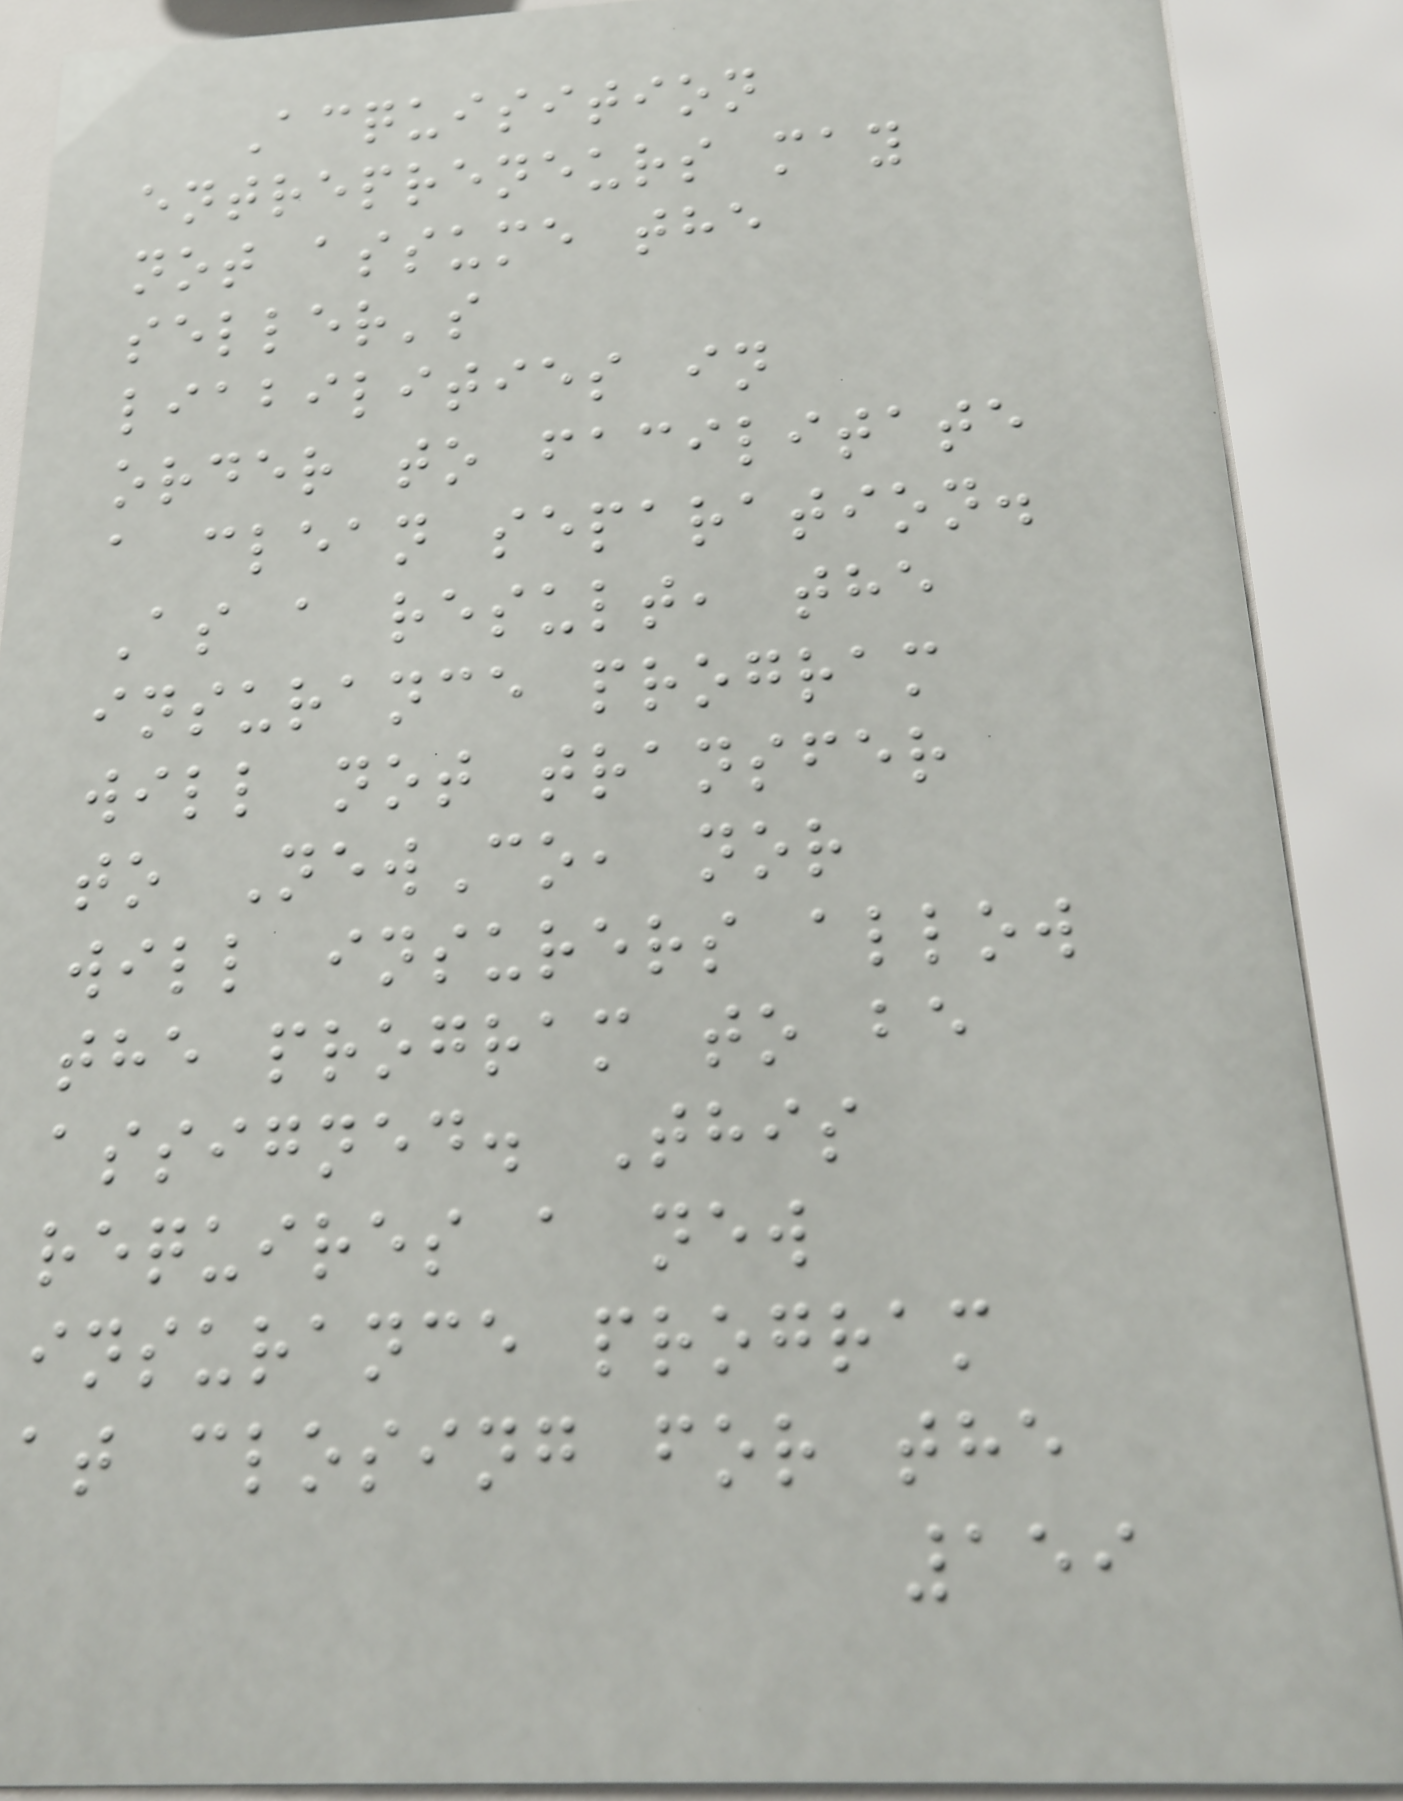Acquisition
entrepreneurs may
not assume the
seller's
liabilities in
order to facilitate
a clean separation.
As a result, the
insurance program
will not transfer
to NewCo, nor
will insurers allow
the program to be
assigned. This
requires a new
insurance program
at closing for the
159
